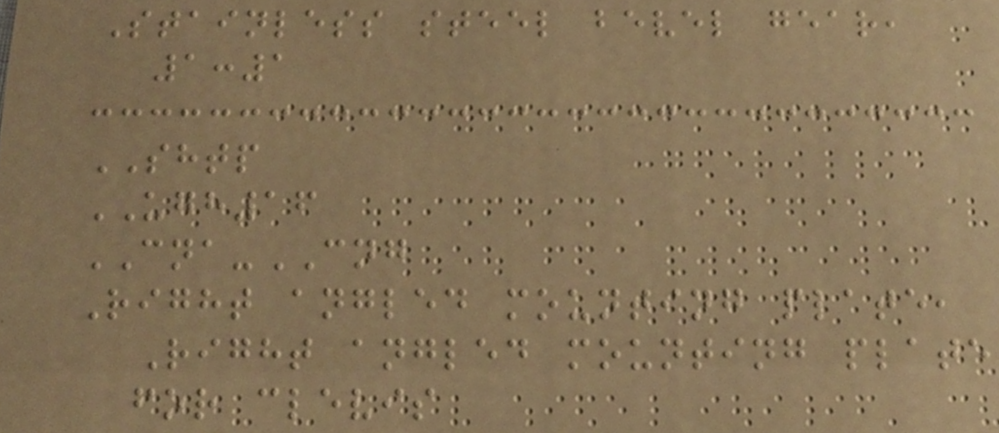Stainless steel bevel gear,
1:1
SHTP
UGH16
CNA-CNG
Right angled mounting plate,
Right angled mounting plate
for clevis
